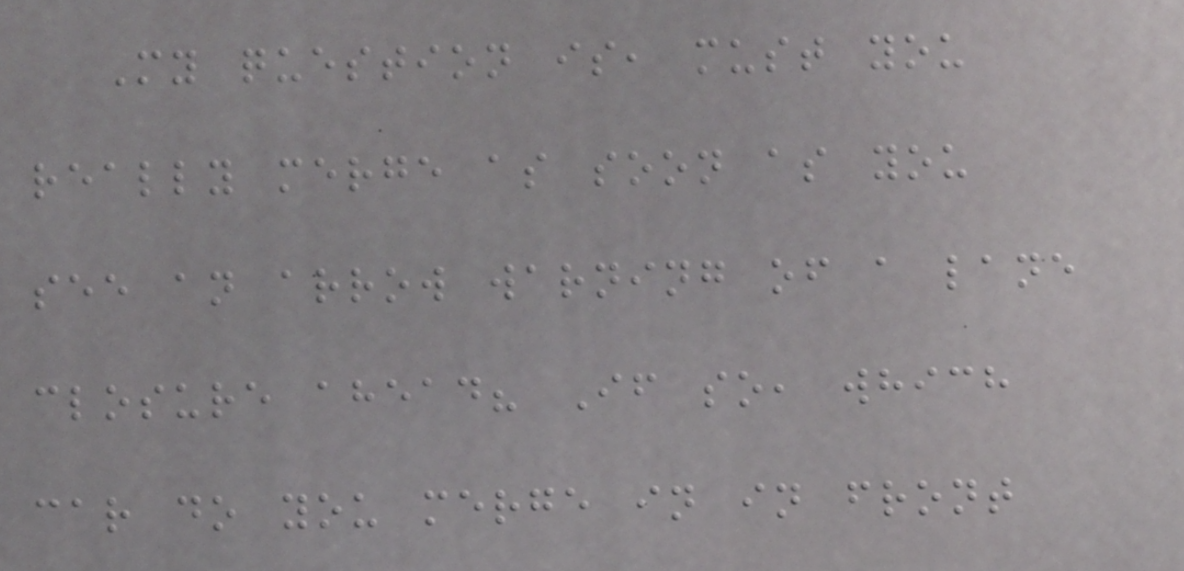My question is, must you
really merge as soon as you
see an arrow warning of a lane
closure ahead? If so, which
car do you merge in in front
